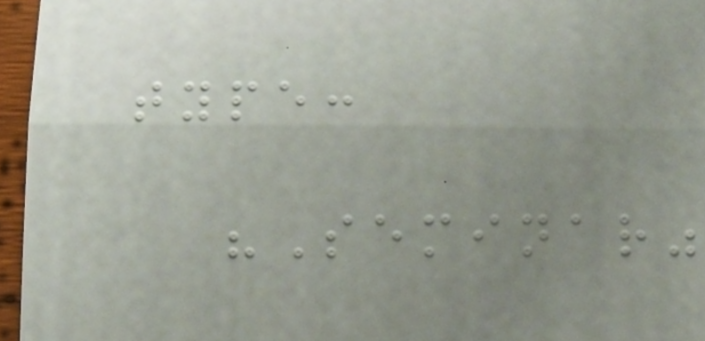type:
"Seminar"
